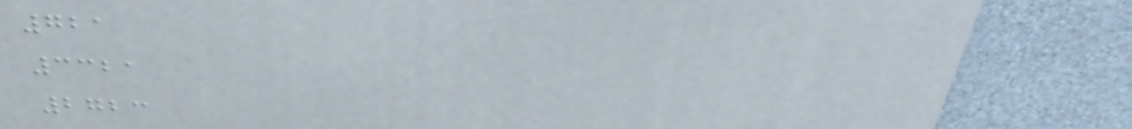721
3321
2723
